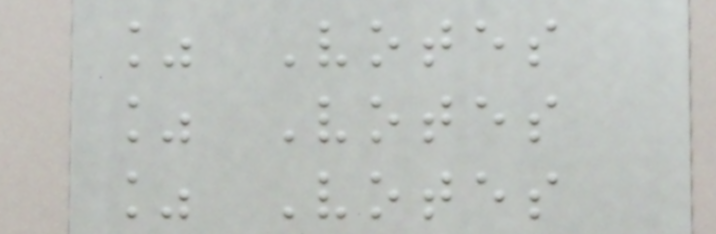% Votes
% Votes
% Votes
